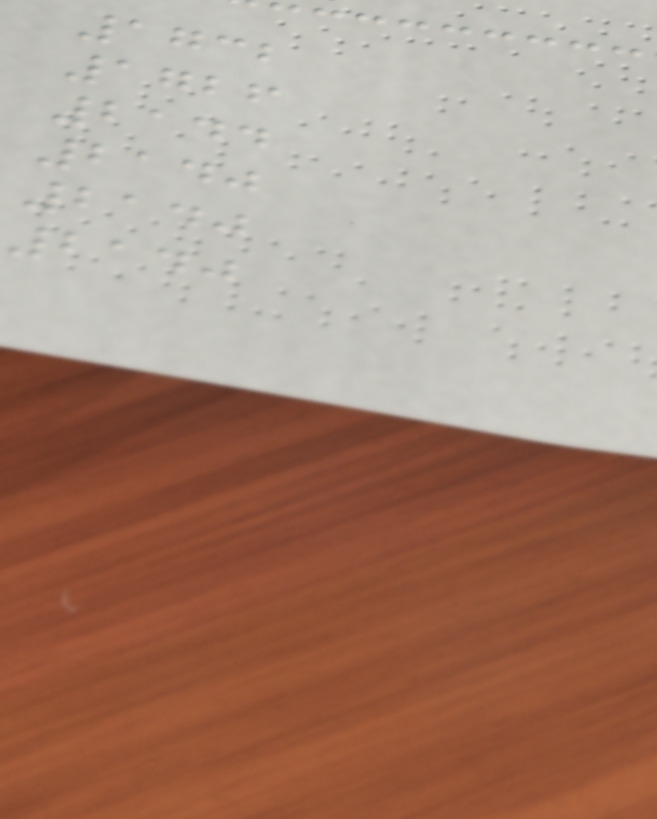1732
1726
2144
2140
2140
2140
